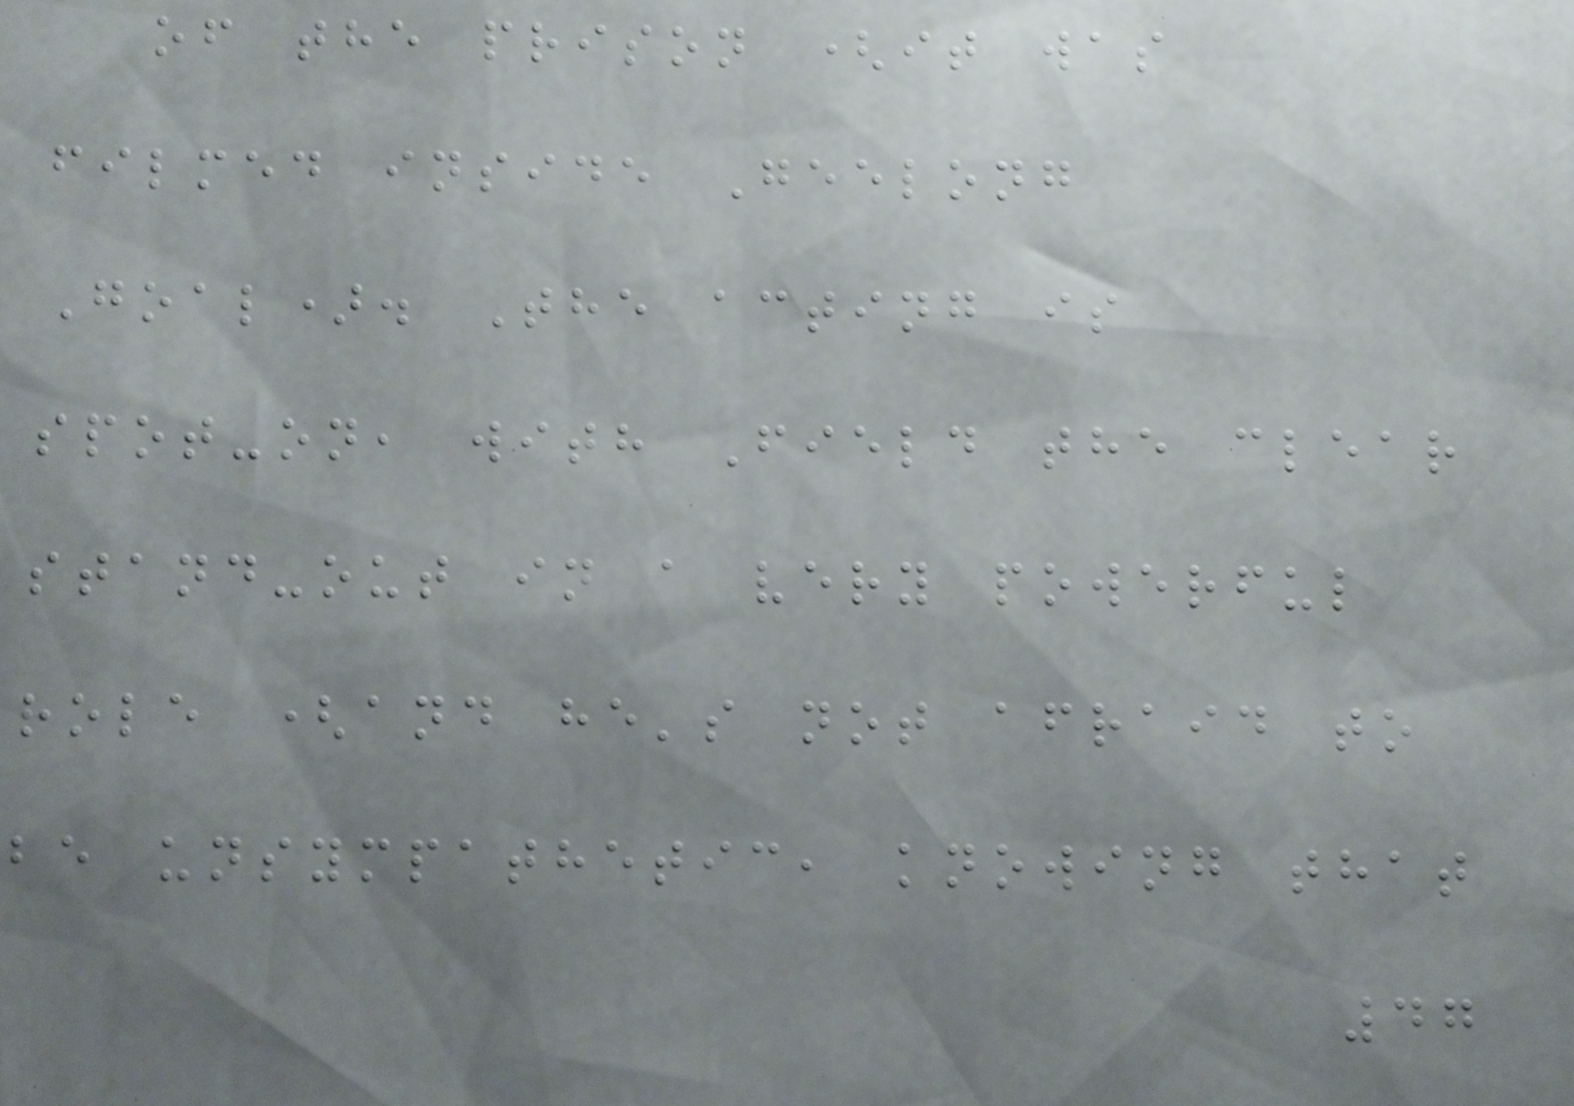of the prison (it was
filmed inside Geelong
Goal). The acting is
spot-on, with Field the clear
stand-out in a very powerful
role (and he's not afraid to
be unsympathetic, knowing that
47
